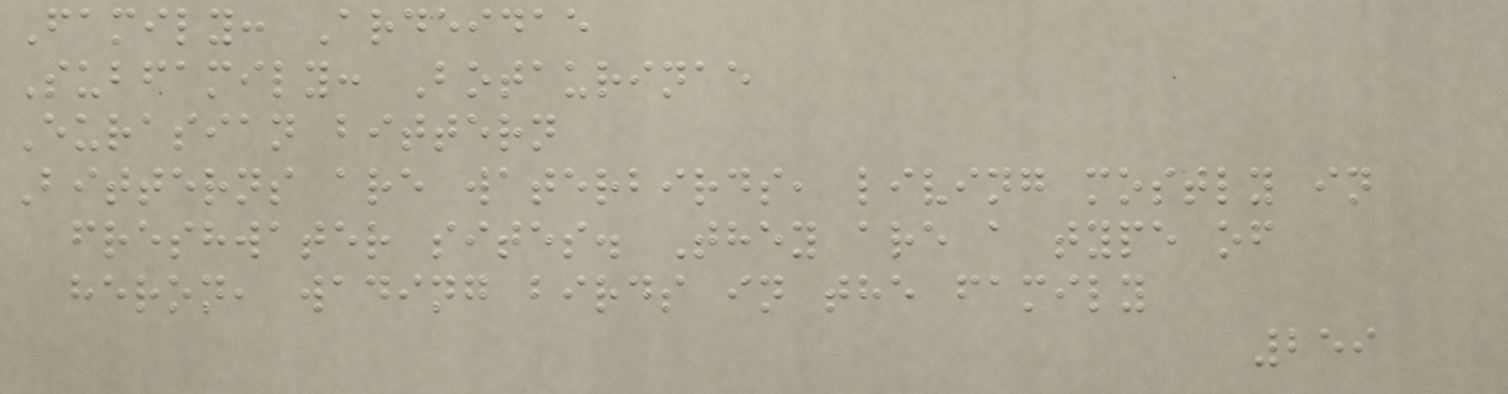Family: Ardeidae
Subfamily: Botaurinae
Eurasian bittern
Bitterns are waterbirds, living mostly in
freshwater sites. They are a type of
heron, wading birds in the family
259
